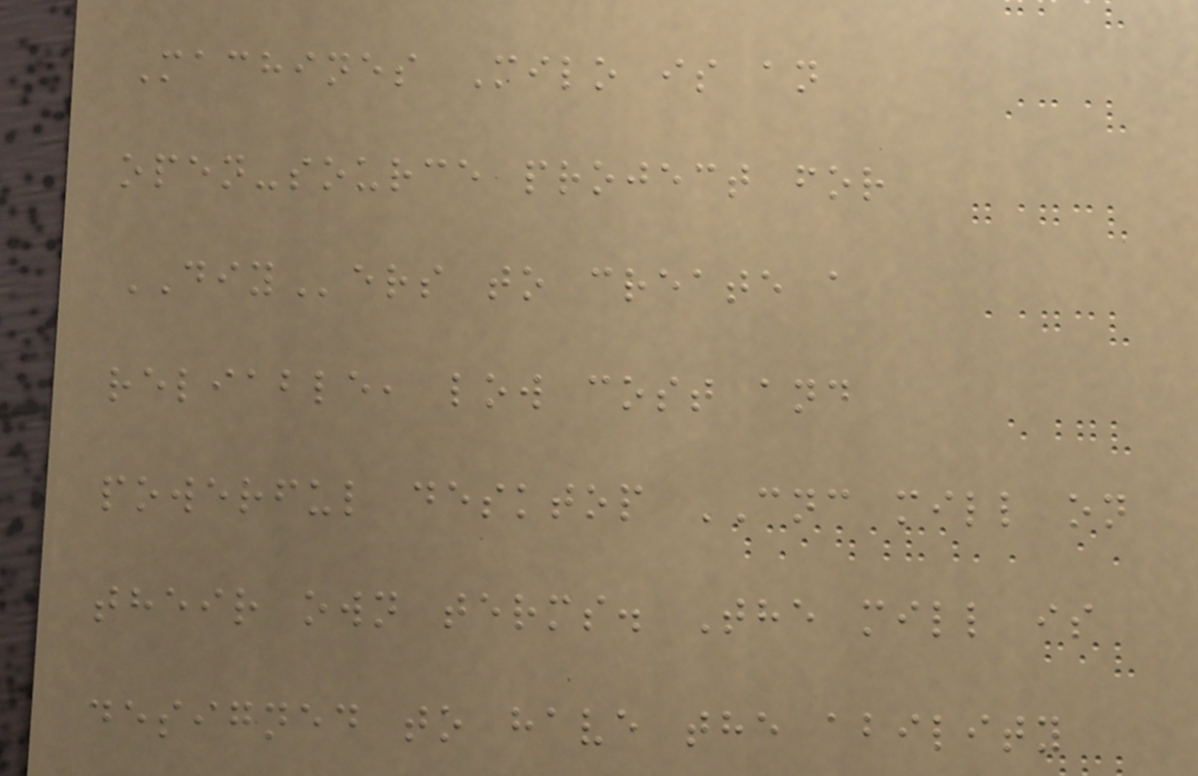Machines Milo is an
open-source project for
DIYers to create a
reliable, low cost and
powerful desktop CNC mill on
their own terms. The mill is
designed to have the ability
